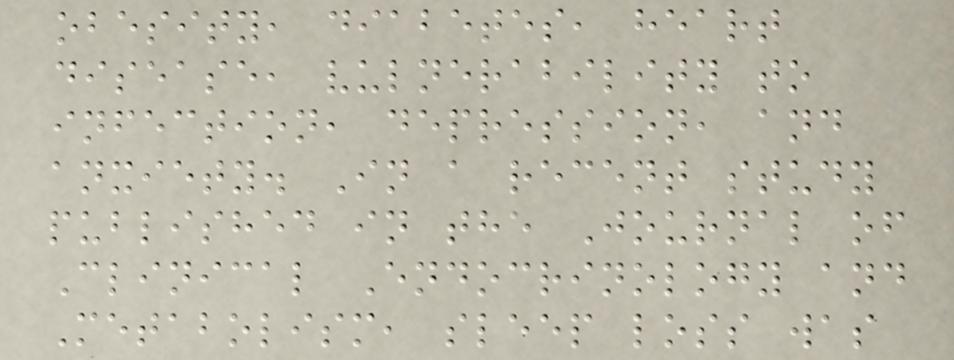obesity, diabetes, heart
disease, vulnerability to
infection, depression, and
anxiety. In a recent study
published in the Journal of
Clinical Endocrinology and
Metabolism, sleep loss was
